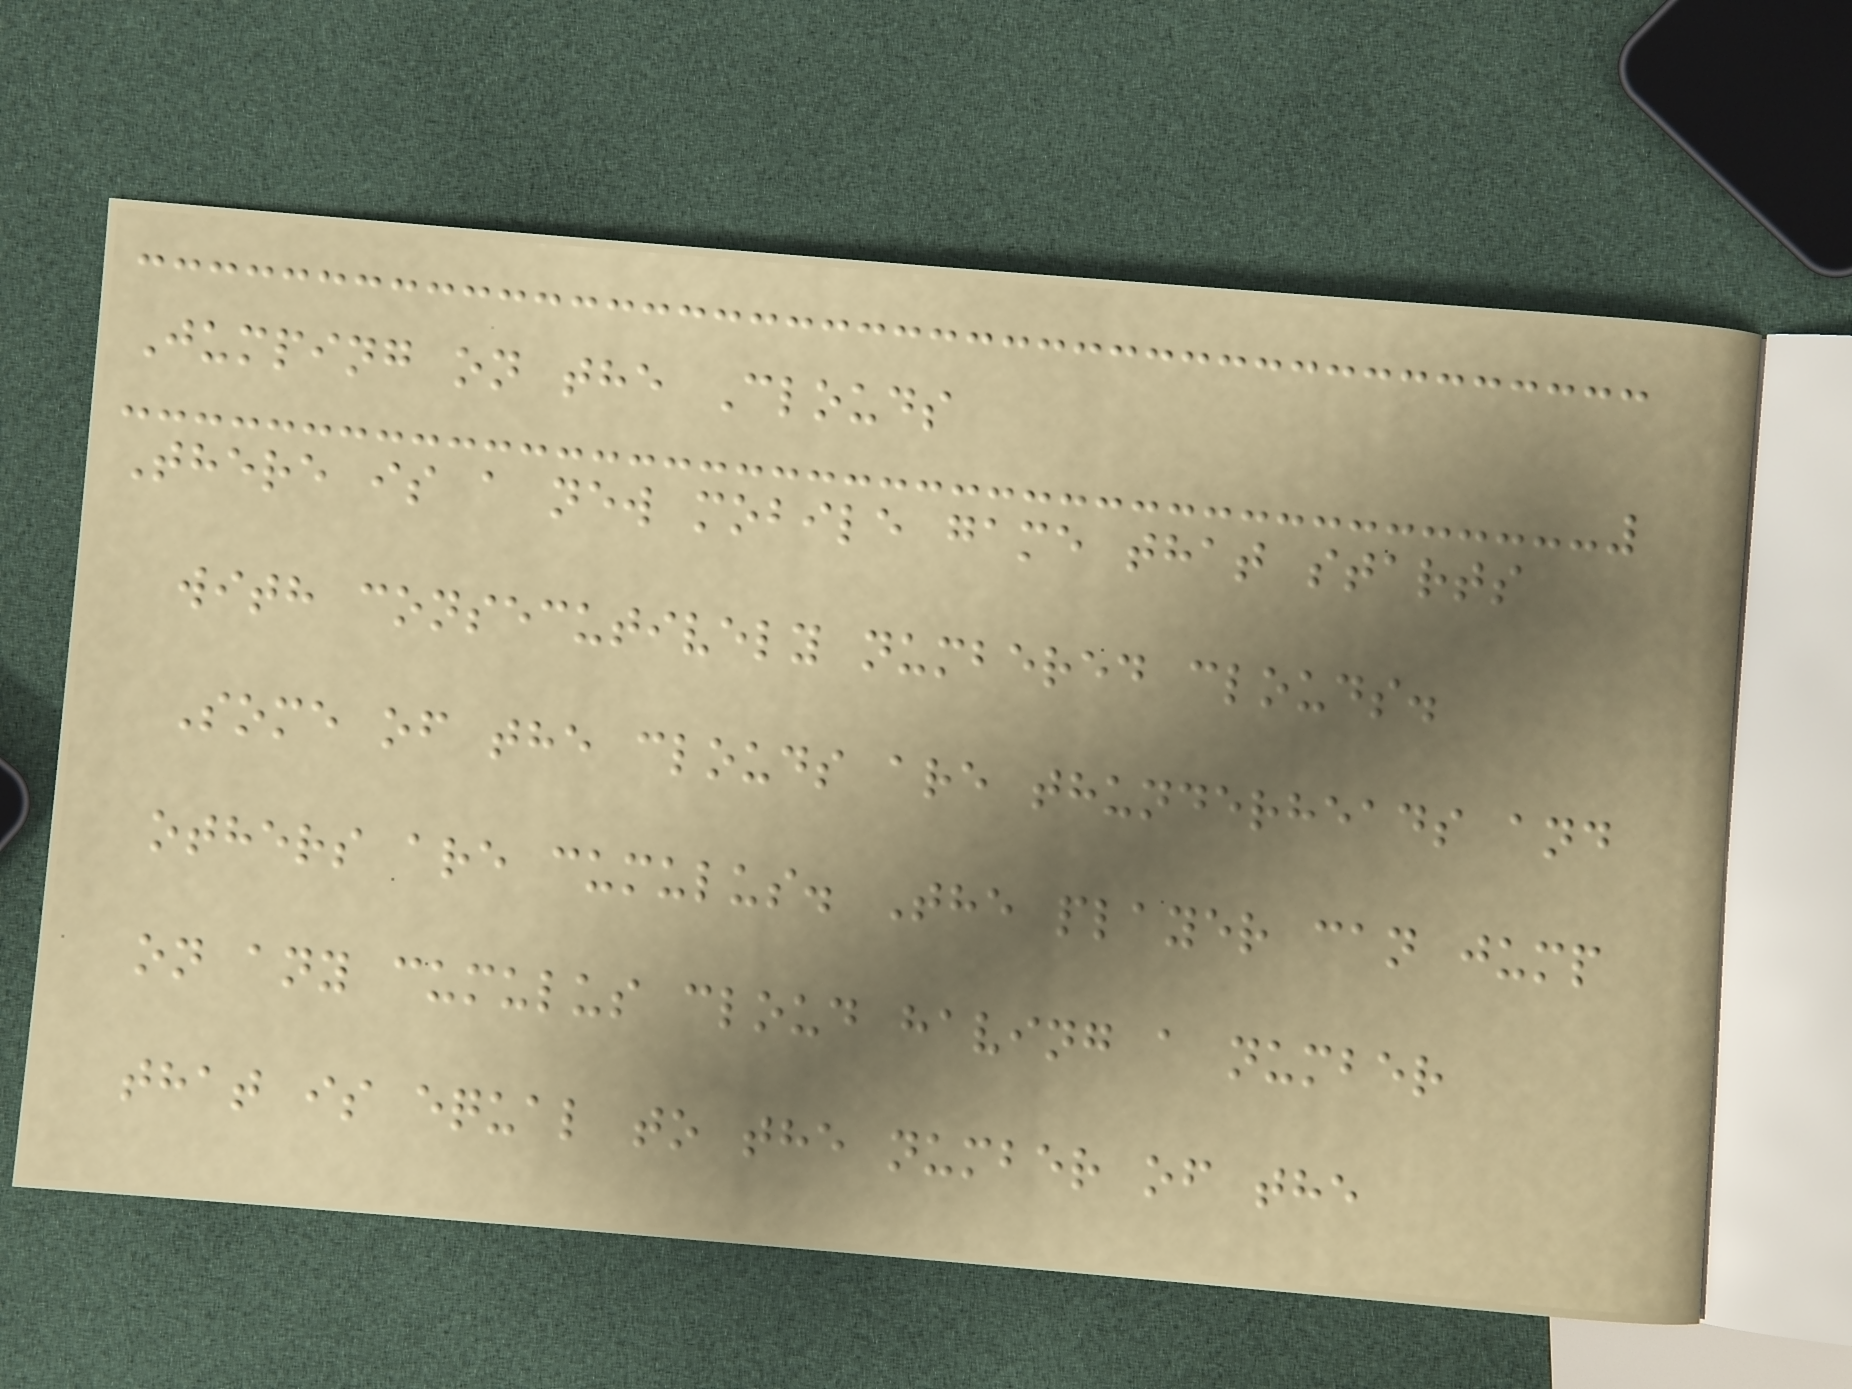Jumping on the Clouds
There is a new mobile game that starts
with consecutively numbered clouds.
Some of the clouds are thunderheads and
others are cumulus. The player can jump
on any cumulus cloud having a number
that is equal to the number of the
